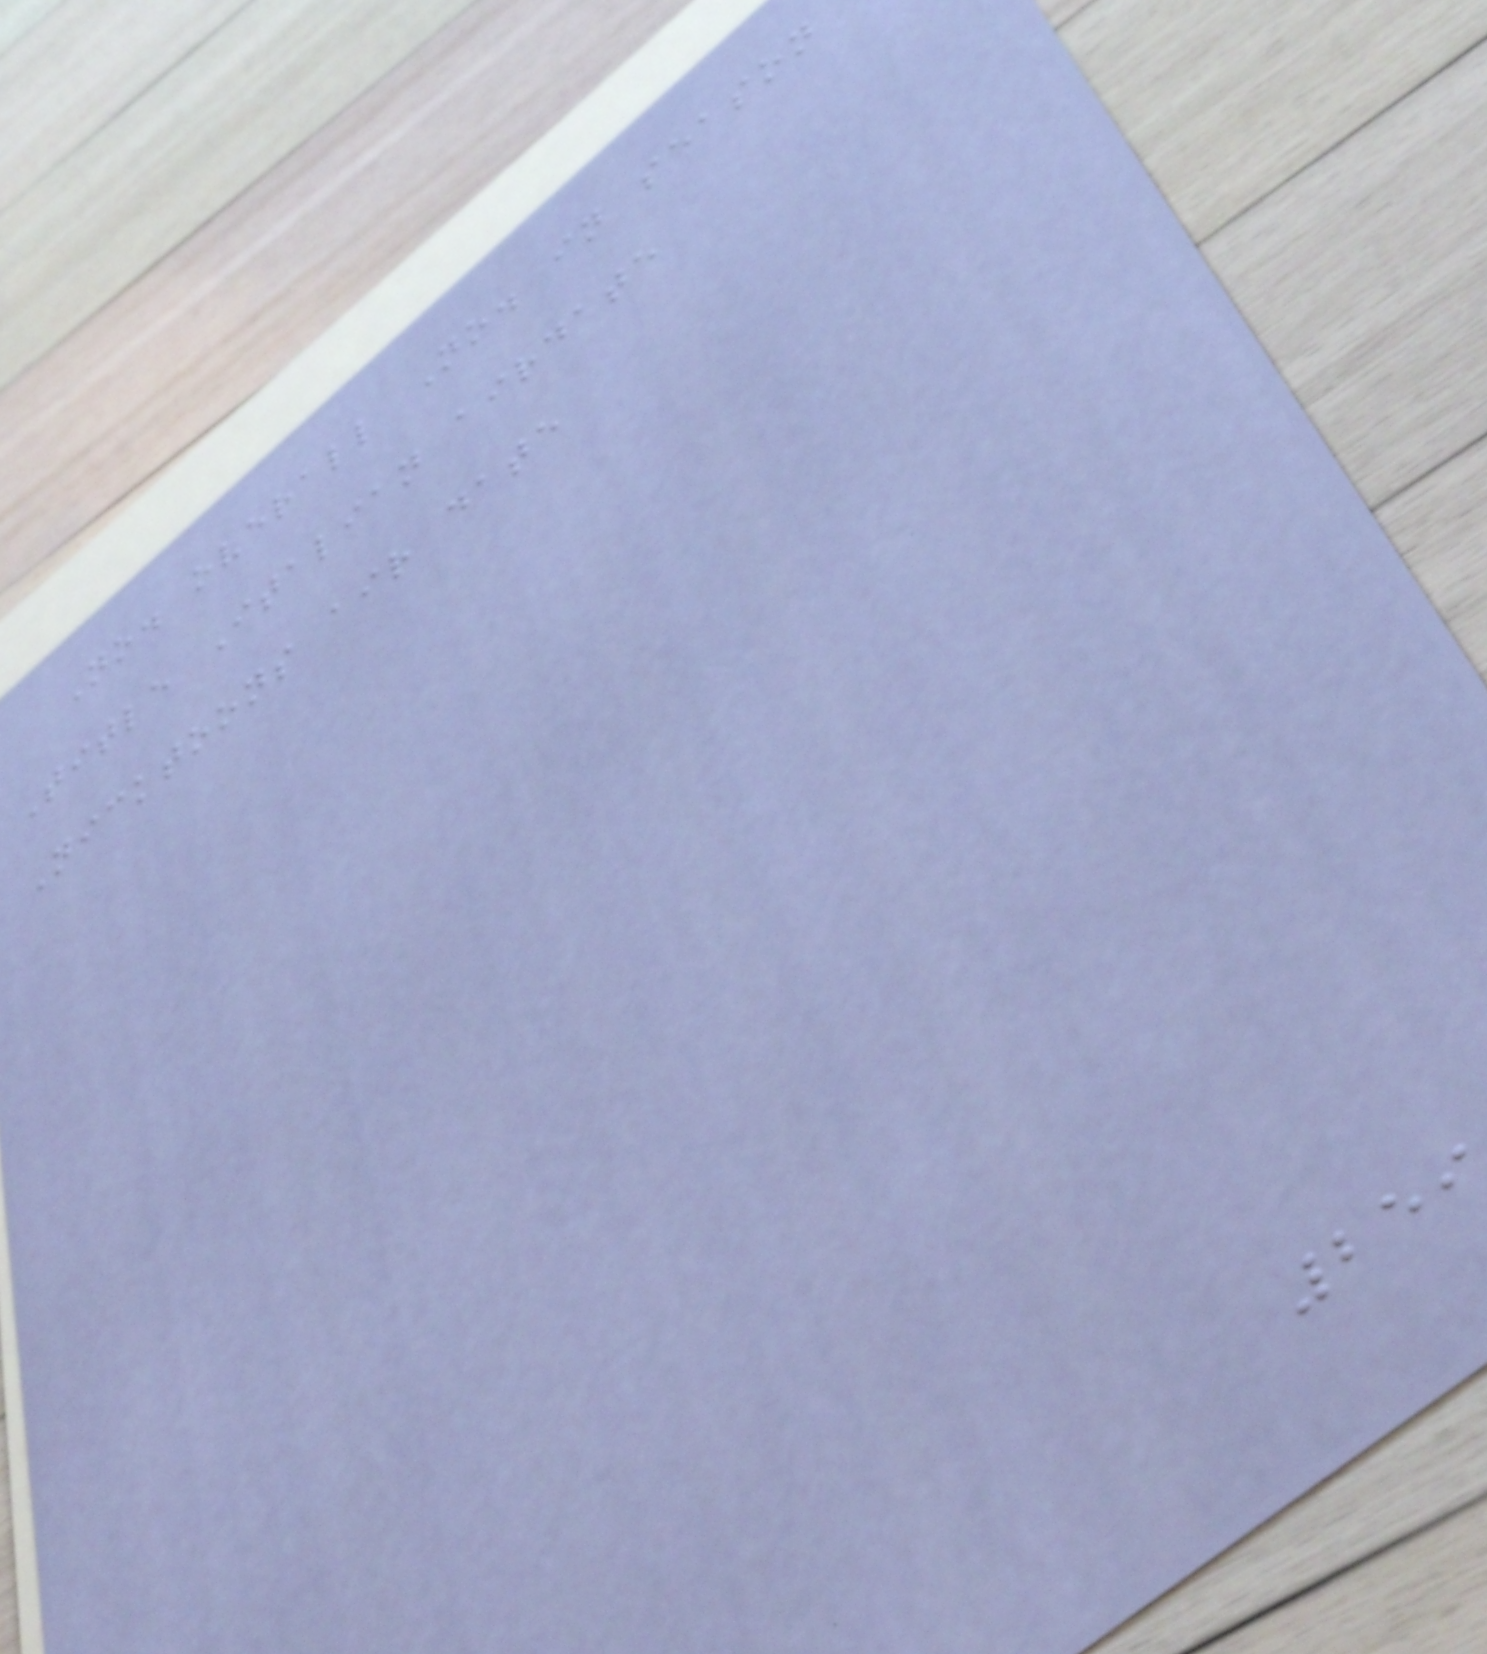No. overall No. in season
Title Italian airdate
Nicktoons air date
259
